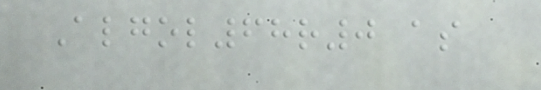Algol68r0 as
